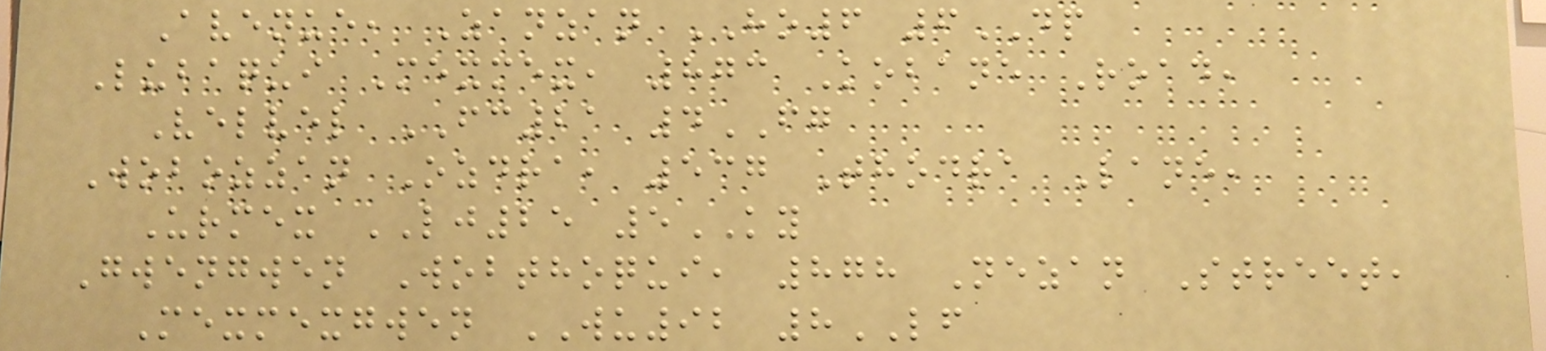Avenue, Zanzan HO6 6DP
Lubaqui Mexmex, 873 Kobane Road,
Velvel FC21 4FG
Wobozzan Ozdra, 537 Thodra Lane,
Urmex LJ25 5KY
Gwengwen Wobthoqui, 878 Nezan Street,
Mexmexgwen WU92 8LF
